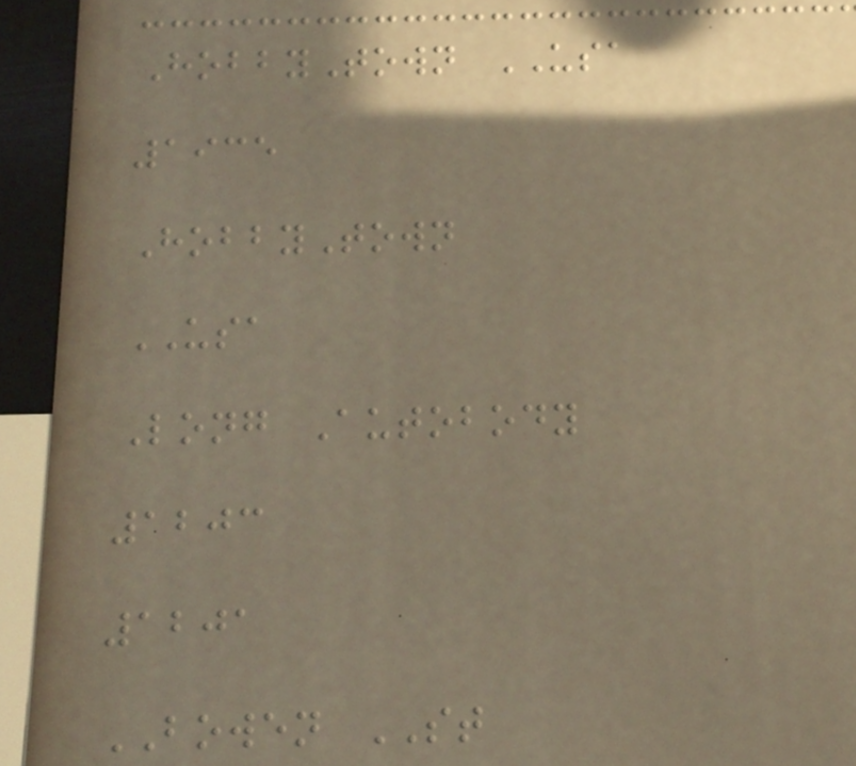HobbyTown USA
1935
HobbyTown
USA
Long Autobody
1203
1201
BOWEN ST
